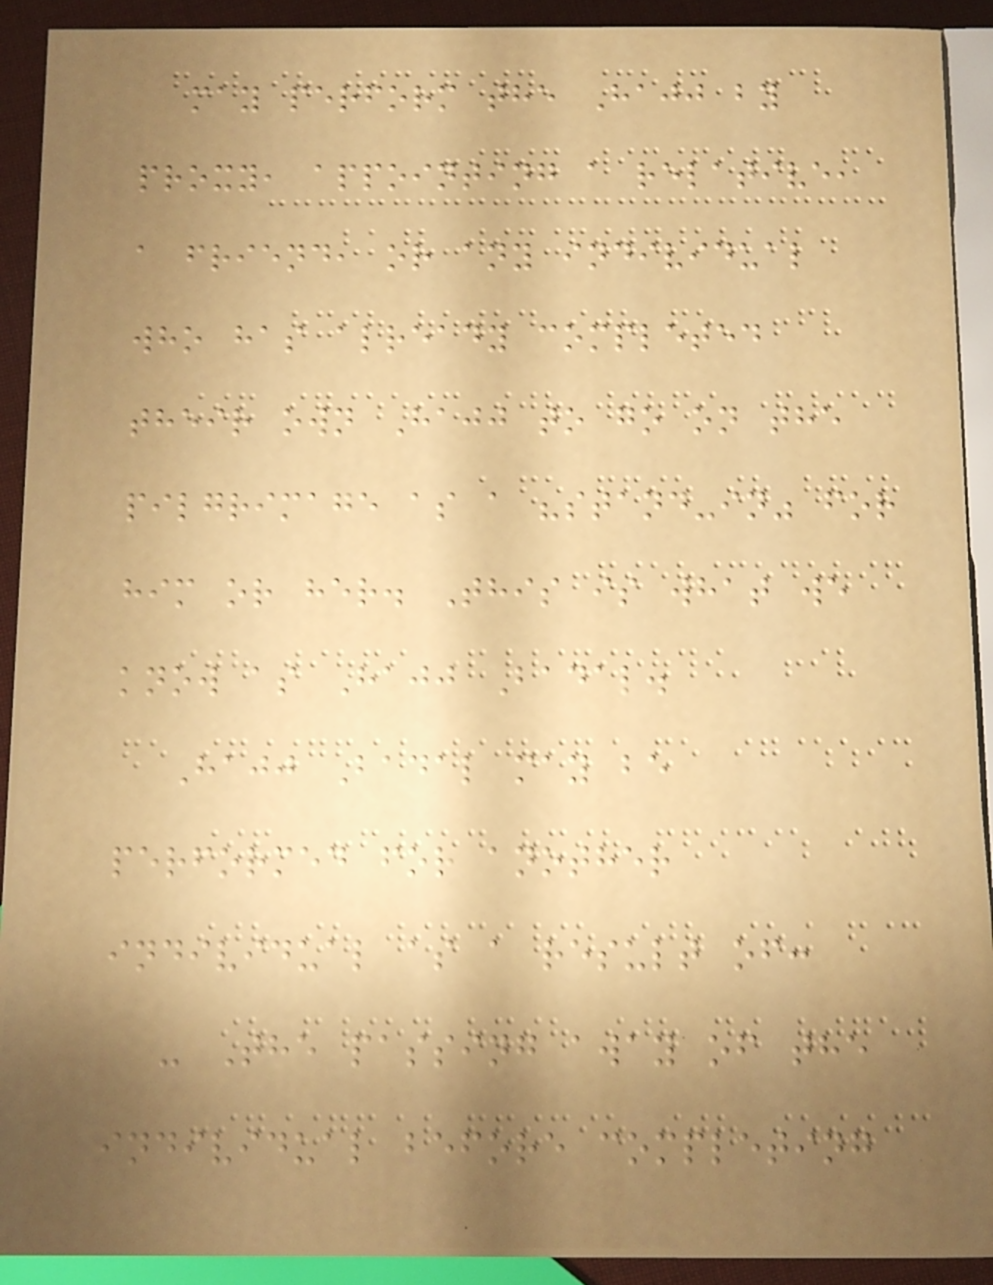may perform the Hajj by
proxy, appointing a relative,
a friend, or any individual
who has already completed
their own Hajj to go on the
pilgrimage as a "stand-in" for
him or her. This is what we
know as Hajj Badal.
Hajj Badal may be
performed for another
individual as a result of:
- The passing away of the
individual before completing
